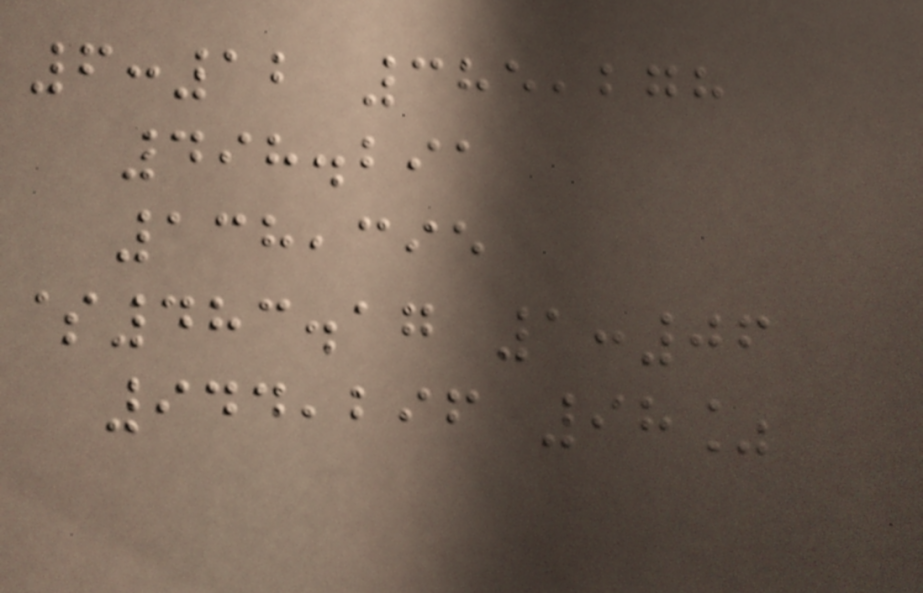6:12 385,278
498.291
138,395
$483.17 1:06
944,296 98%
